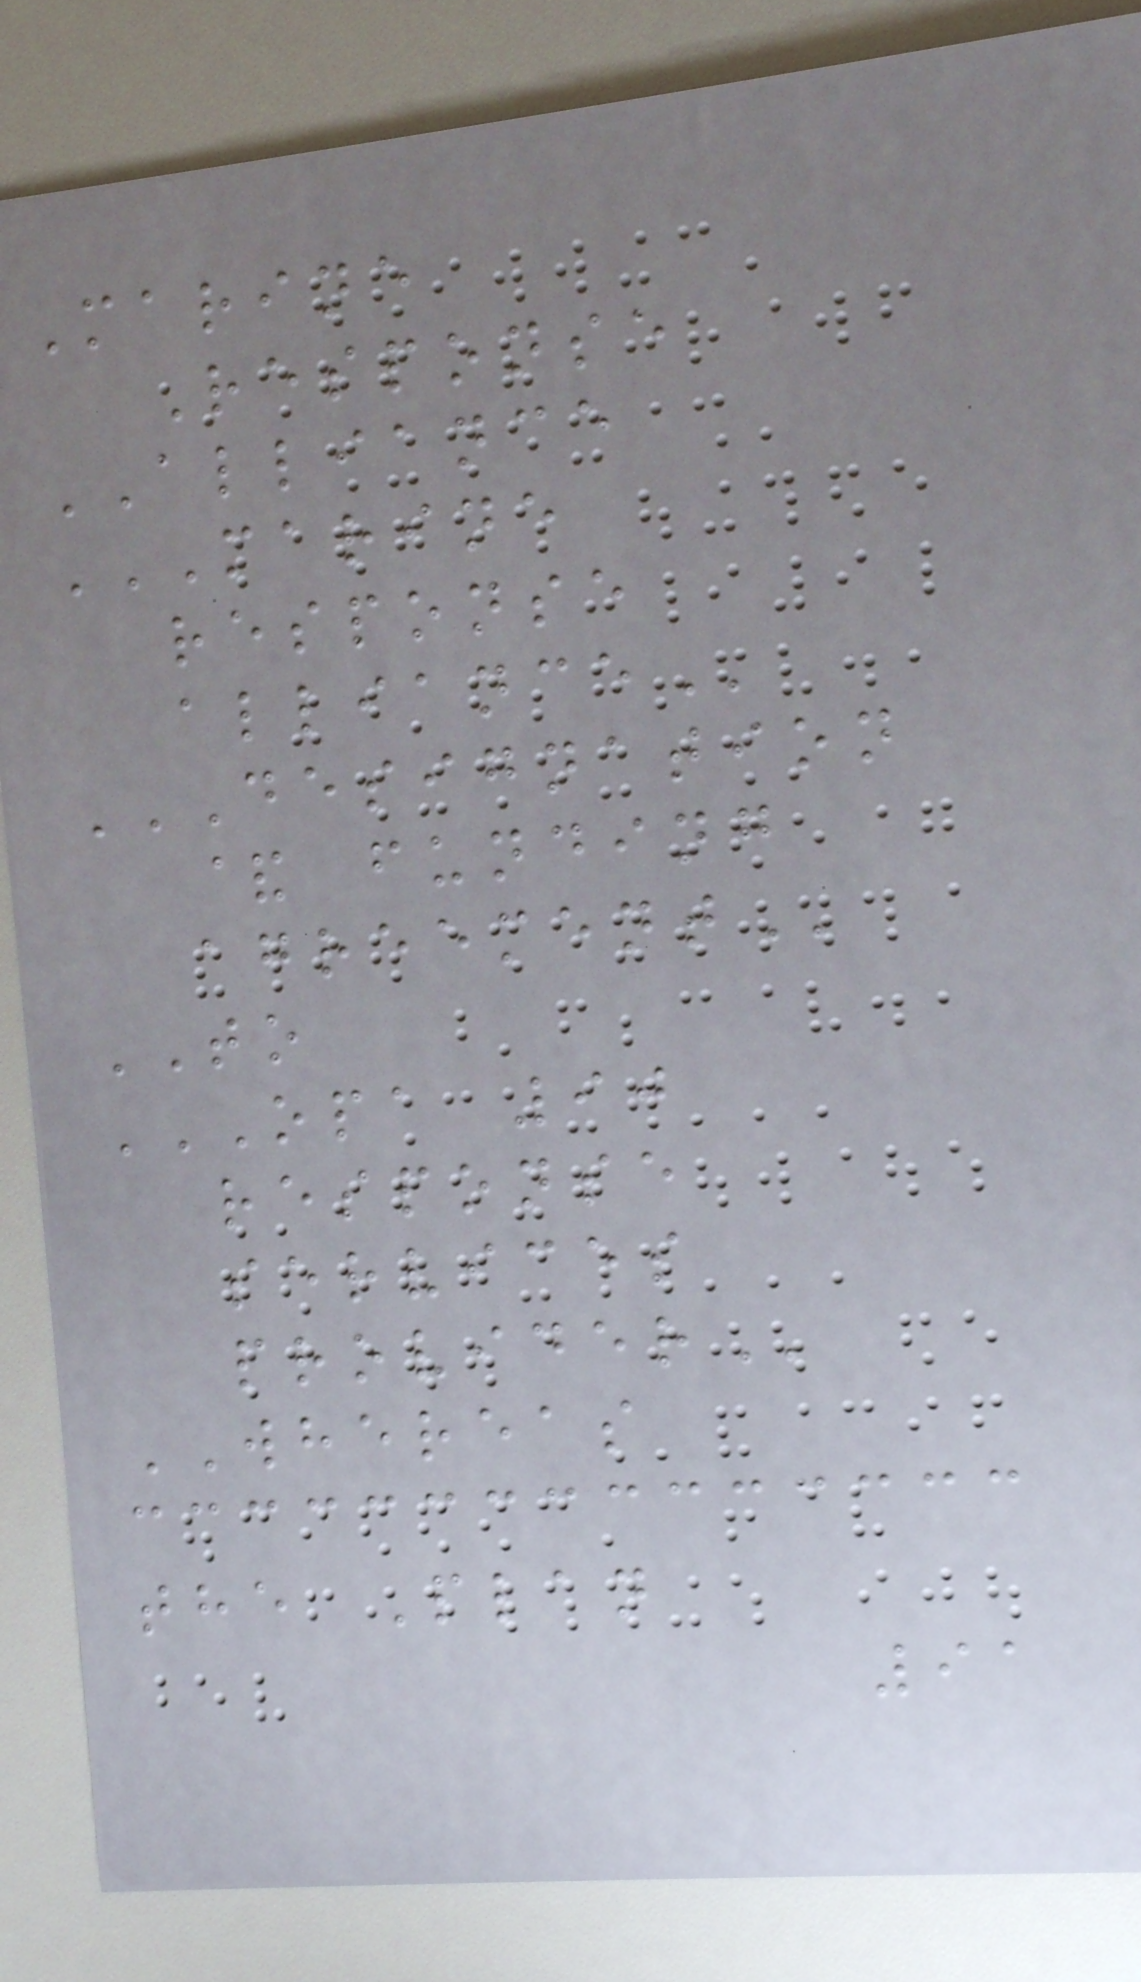Marine
Response
ALLIANCE
MARINE
RESPONSE
ALLIANCE
DESIGNATION
& FUNDING
AGREEMENT
TO
OPA 90
RESPONSE
SERVICES
PROVIDER
WHEREAS
the Plan
91
